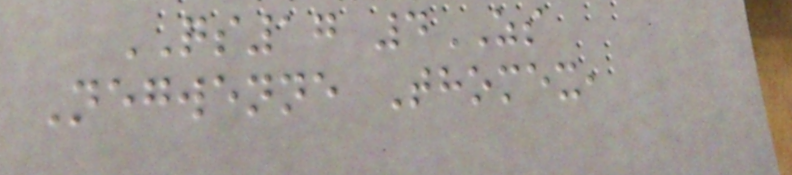QS17 4ZS
Negwenne Thomex,
